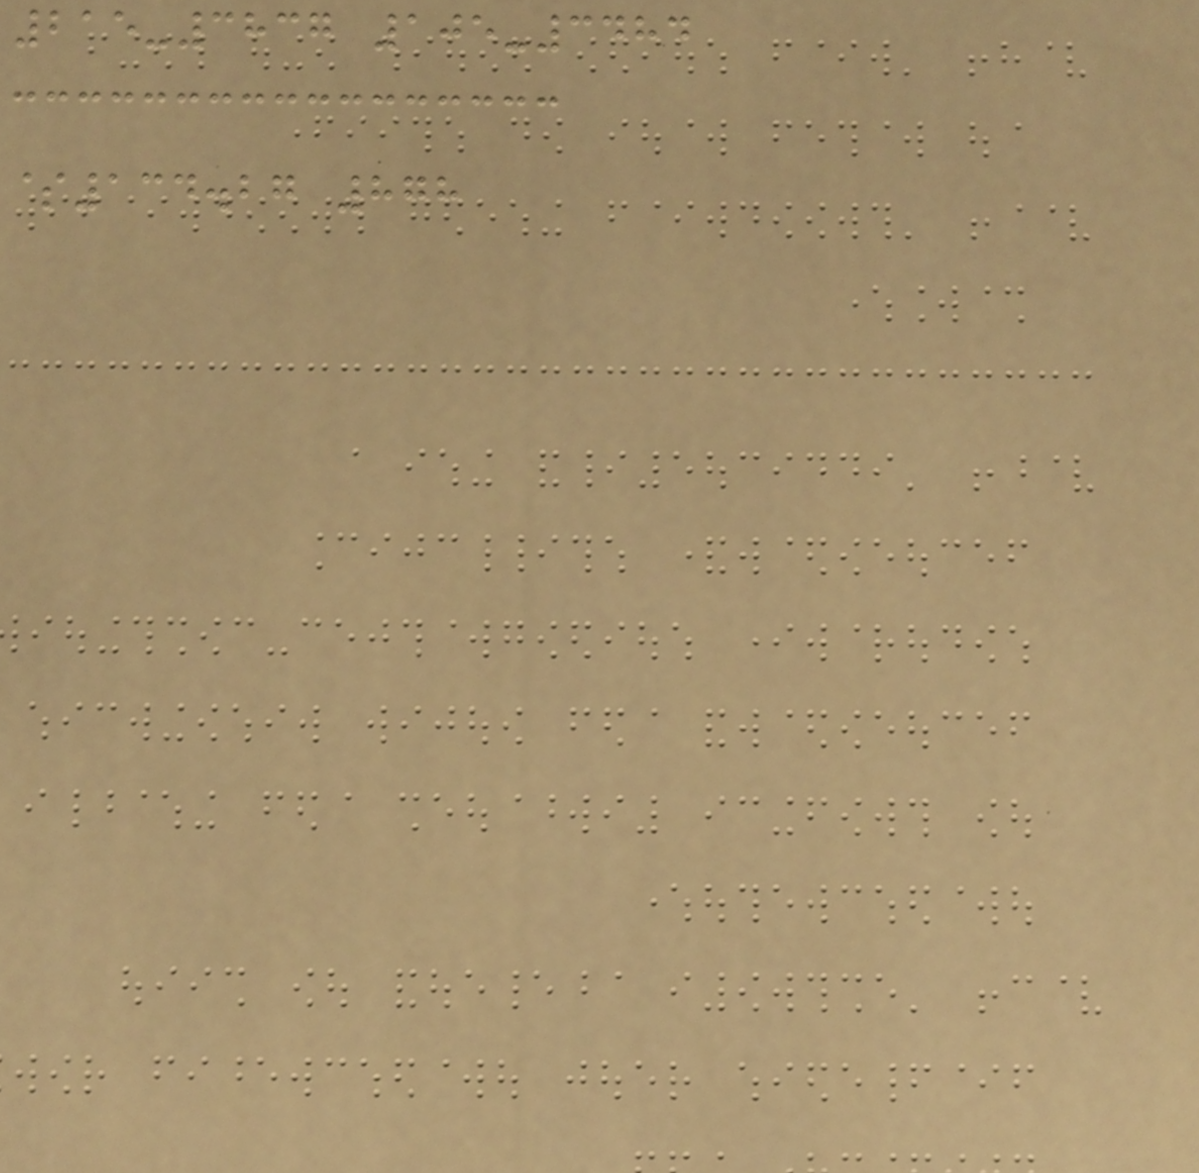215-3837 105-3484
$134.27 878
